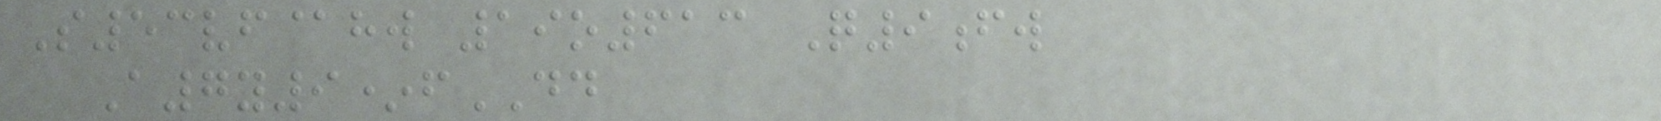S53vf@hw 19o613 Q9fw
A7y9*fDD
